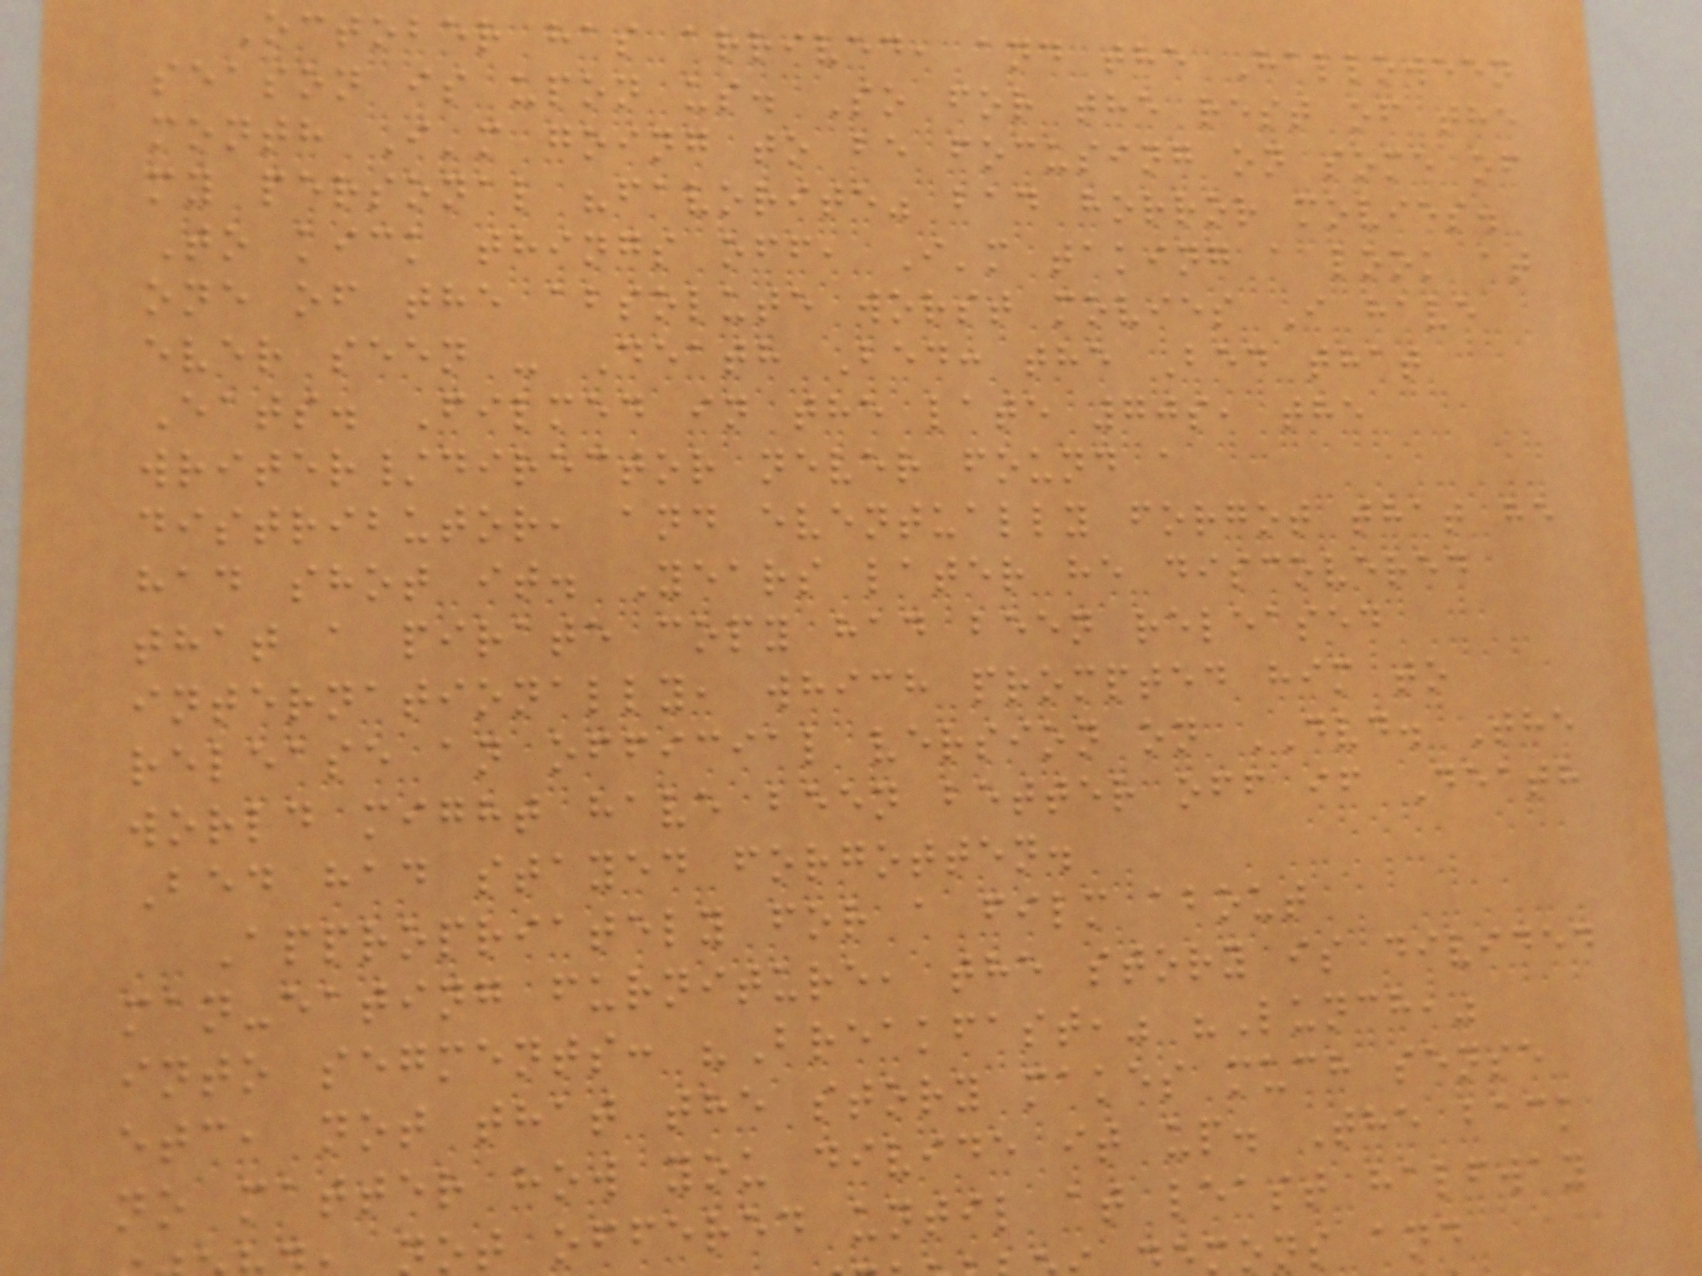October has arrived, and the Halloween
season is upon us. So for the rest of the
month I'm going to be focusing on some of
my personal "favorite" bad horror movies.
To kick things off, I'm taking a look at
one of the absolute worst movies I have
ever seen - Death Bed: the Bed that
Eats. Filmed in the late 70s, the
writer/director never found a
distributor, and eventually forgot that he
had shot it. Years later he discovered
that a pirate copy had been released
internationally, which prompted him to
release an official version on DVD. The
world might have been better off if Death
Bed had stayed forgotten.
Appropriately for a film about
man-eating furniture, the story is divided
into segments: "Breakfast," "Lunch,"
etc, not that the story makes much sense
no matter how you divide it up. The back
ot offered until at least halfway
